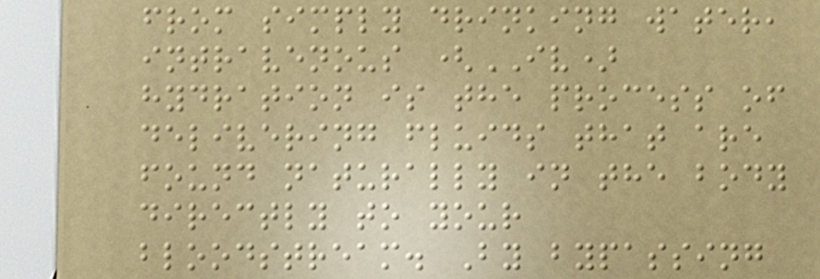from simply drinking water,
intravenous (IV)
hydration is the process of
delivering fluids that are
found naturally in the body
directly to your
bloodstream. By bypassing
